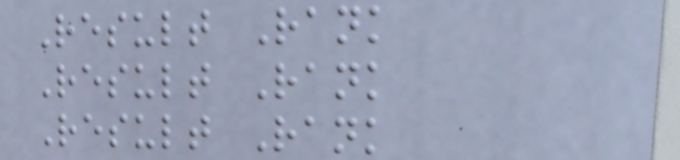Result Rank
Result Rank
Result Rank
